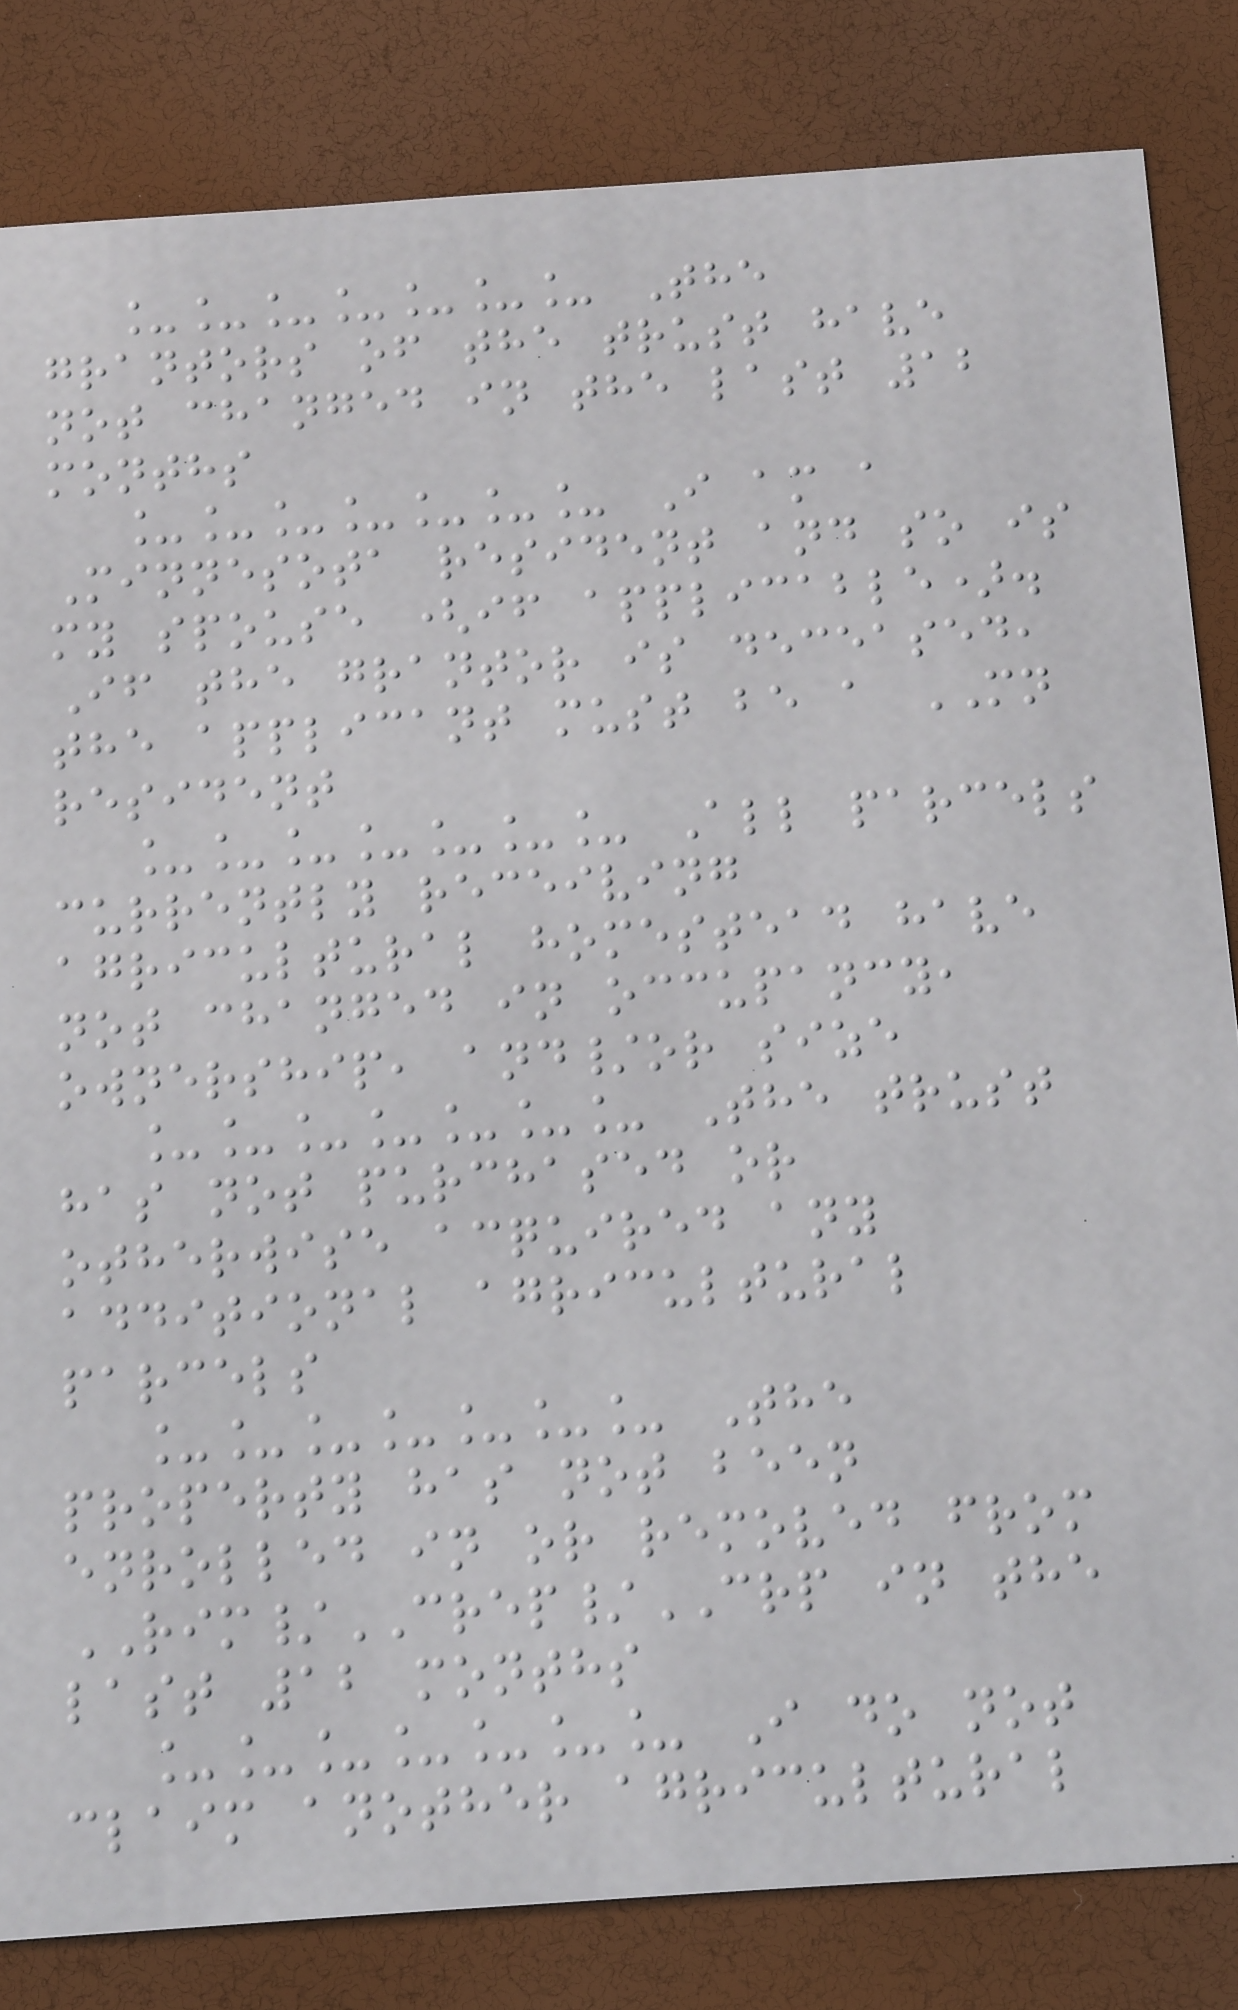_______ The
grantors of the trust have
not changed in the last 12
months
_______ I am a
Minnesota resident and so is
my spouse (if applicable).
If the grantor is deceased,
the applicant must be a MN
resident
_______ All parcels
currently receiving
agricultural homestead have
not changed in occupancy,
ownership, and/or size
_______ The trust
has not purchased or
otherwise acquired any
additional agricultural
parcels
_______ The
property has not been
enrolled in or removed from
RIM/CREP/CRP in the
last 12 months
_______ I do not
claim another agricultural
